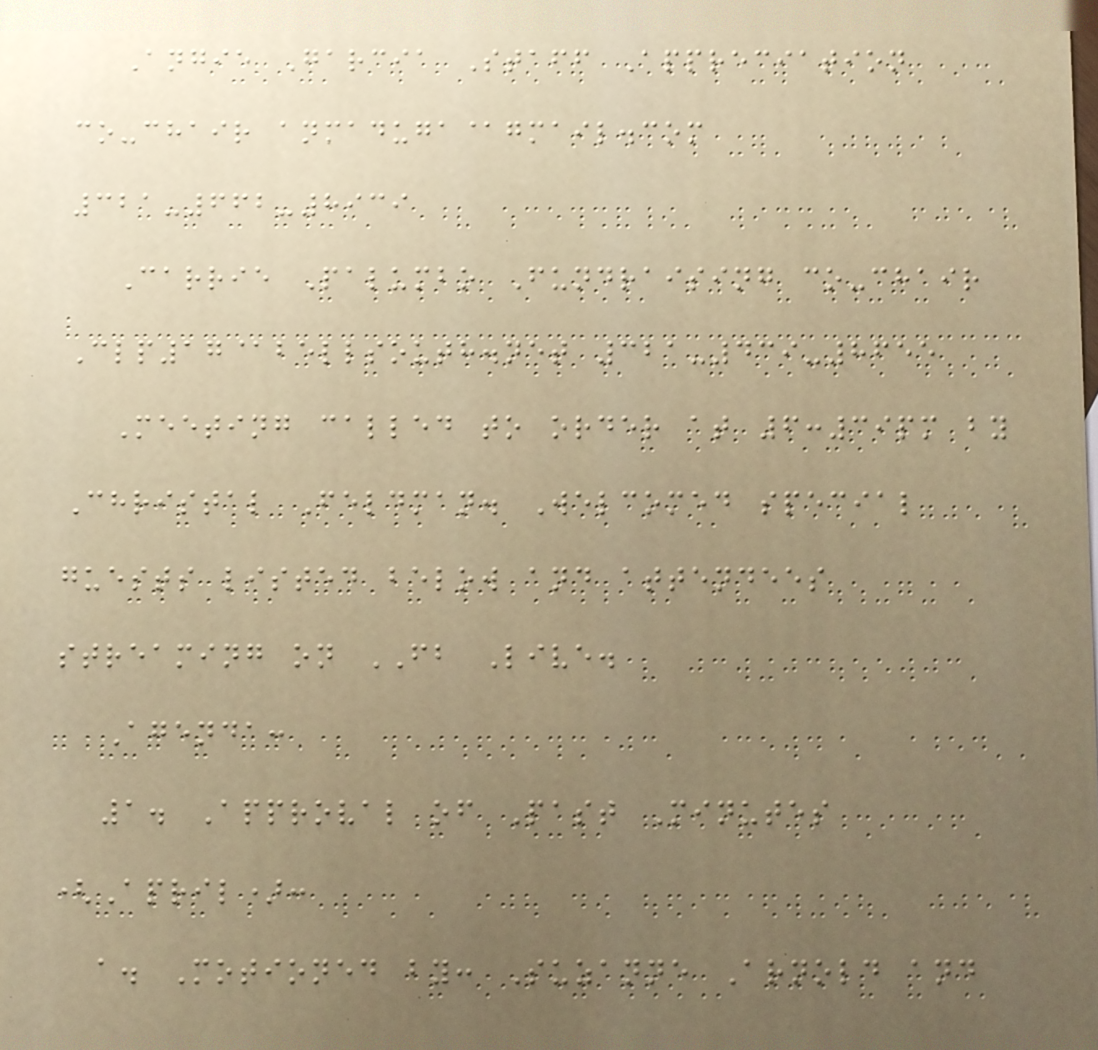Angie Garcia Staff Appreciation
co-chair anmaduga@gmail.com
321-662-8939
Carrie Palumbo Fundraising co-chair
Clp17@bellsouth.net 321-439-8655
Meeting called to order at 6:39pm by
Christal Feldman. Welcomed special
guests listed below and attendees
streaming on FB Live.
Agenda:
1. Approval of Past Minutes
(April):
a. Motioned by: Suzanne Arnold and
